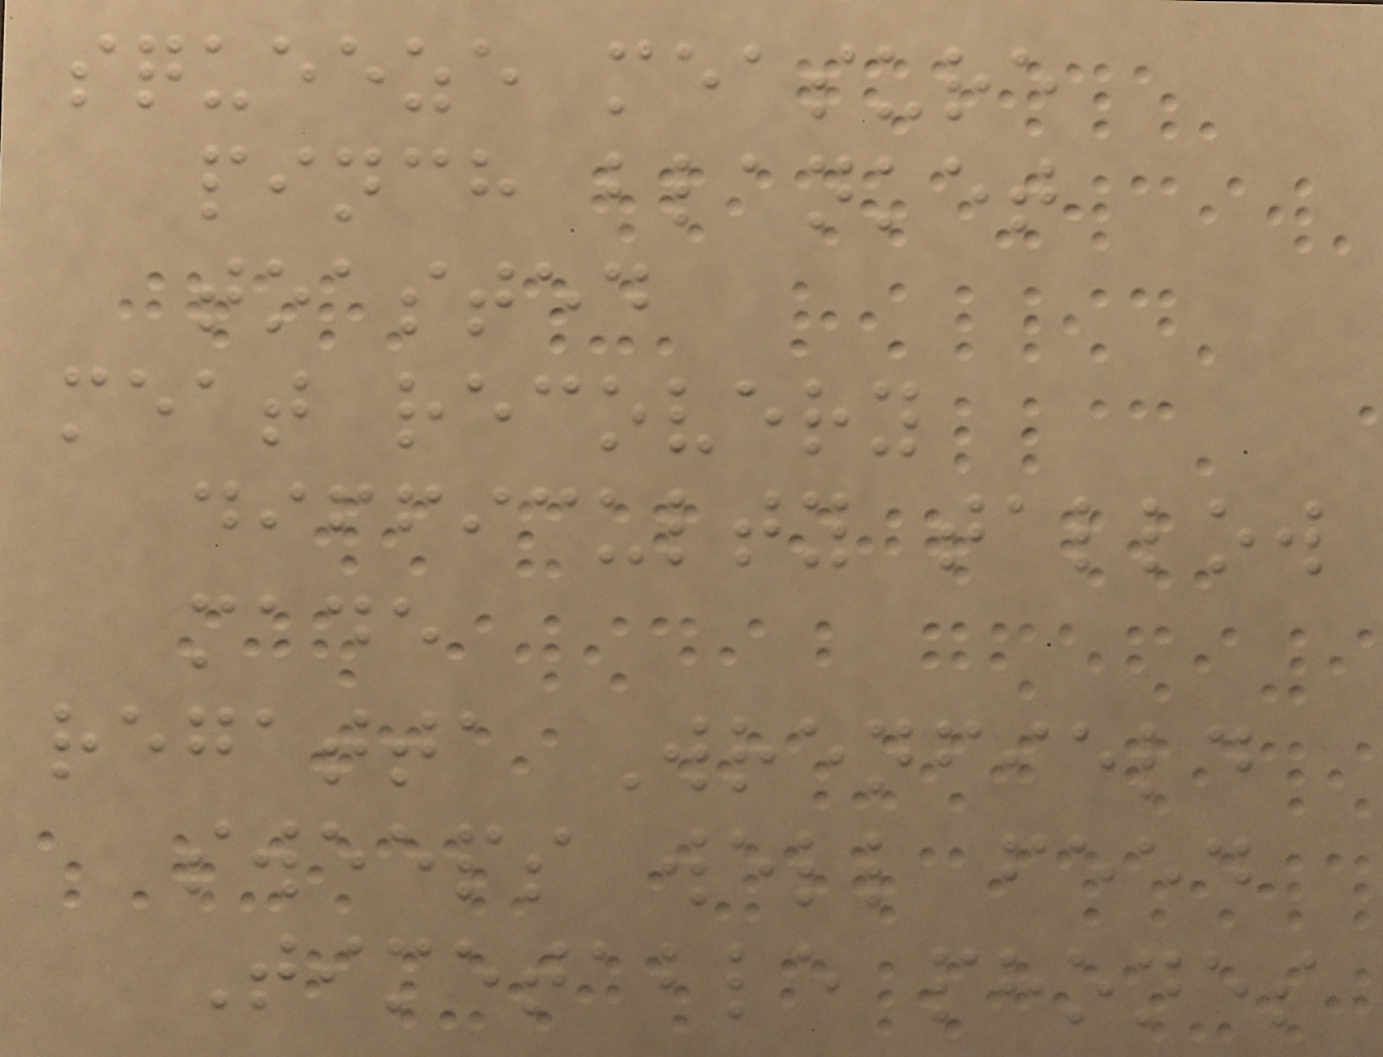squeeze measure
pinch blanket
toasted
meat recovery
difficulty tallow
made
regatta Wrenfield
sweeps well feed
Timetable phones
